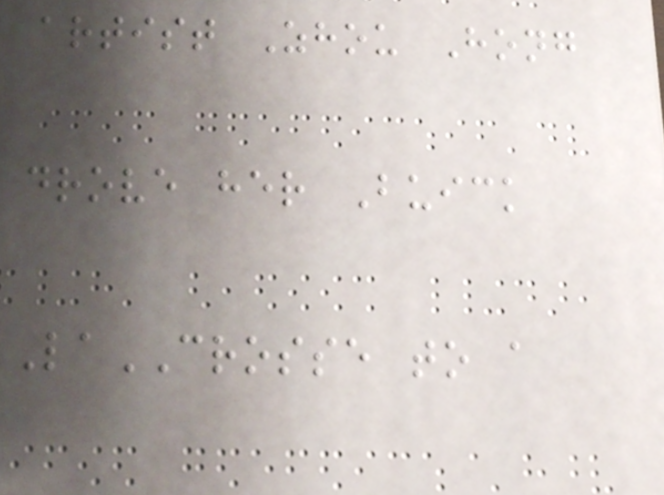artist Zhou Hong
drove her Buick
LaCROSSE to a
